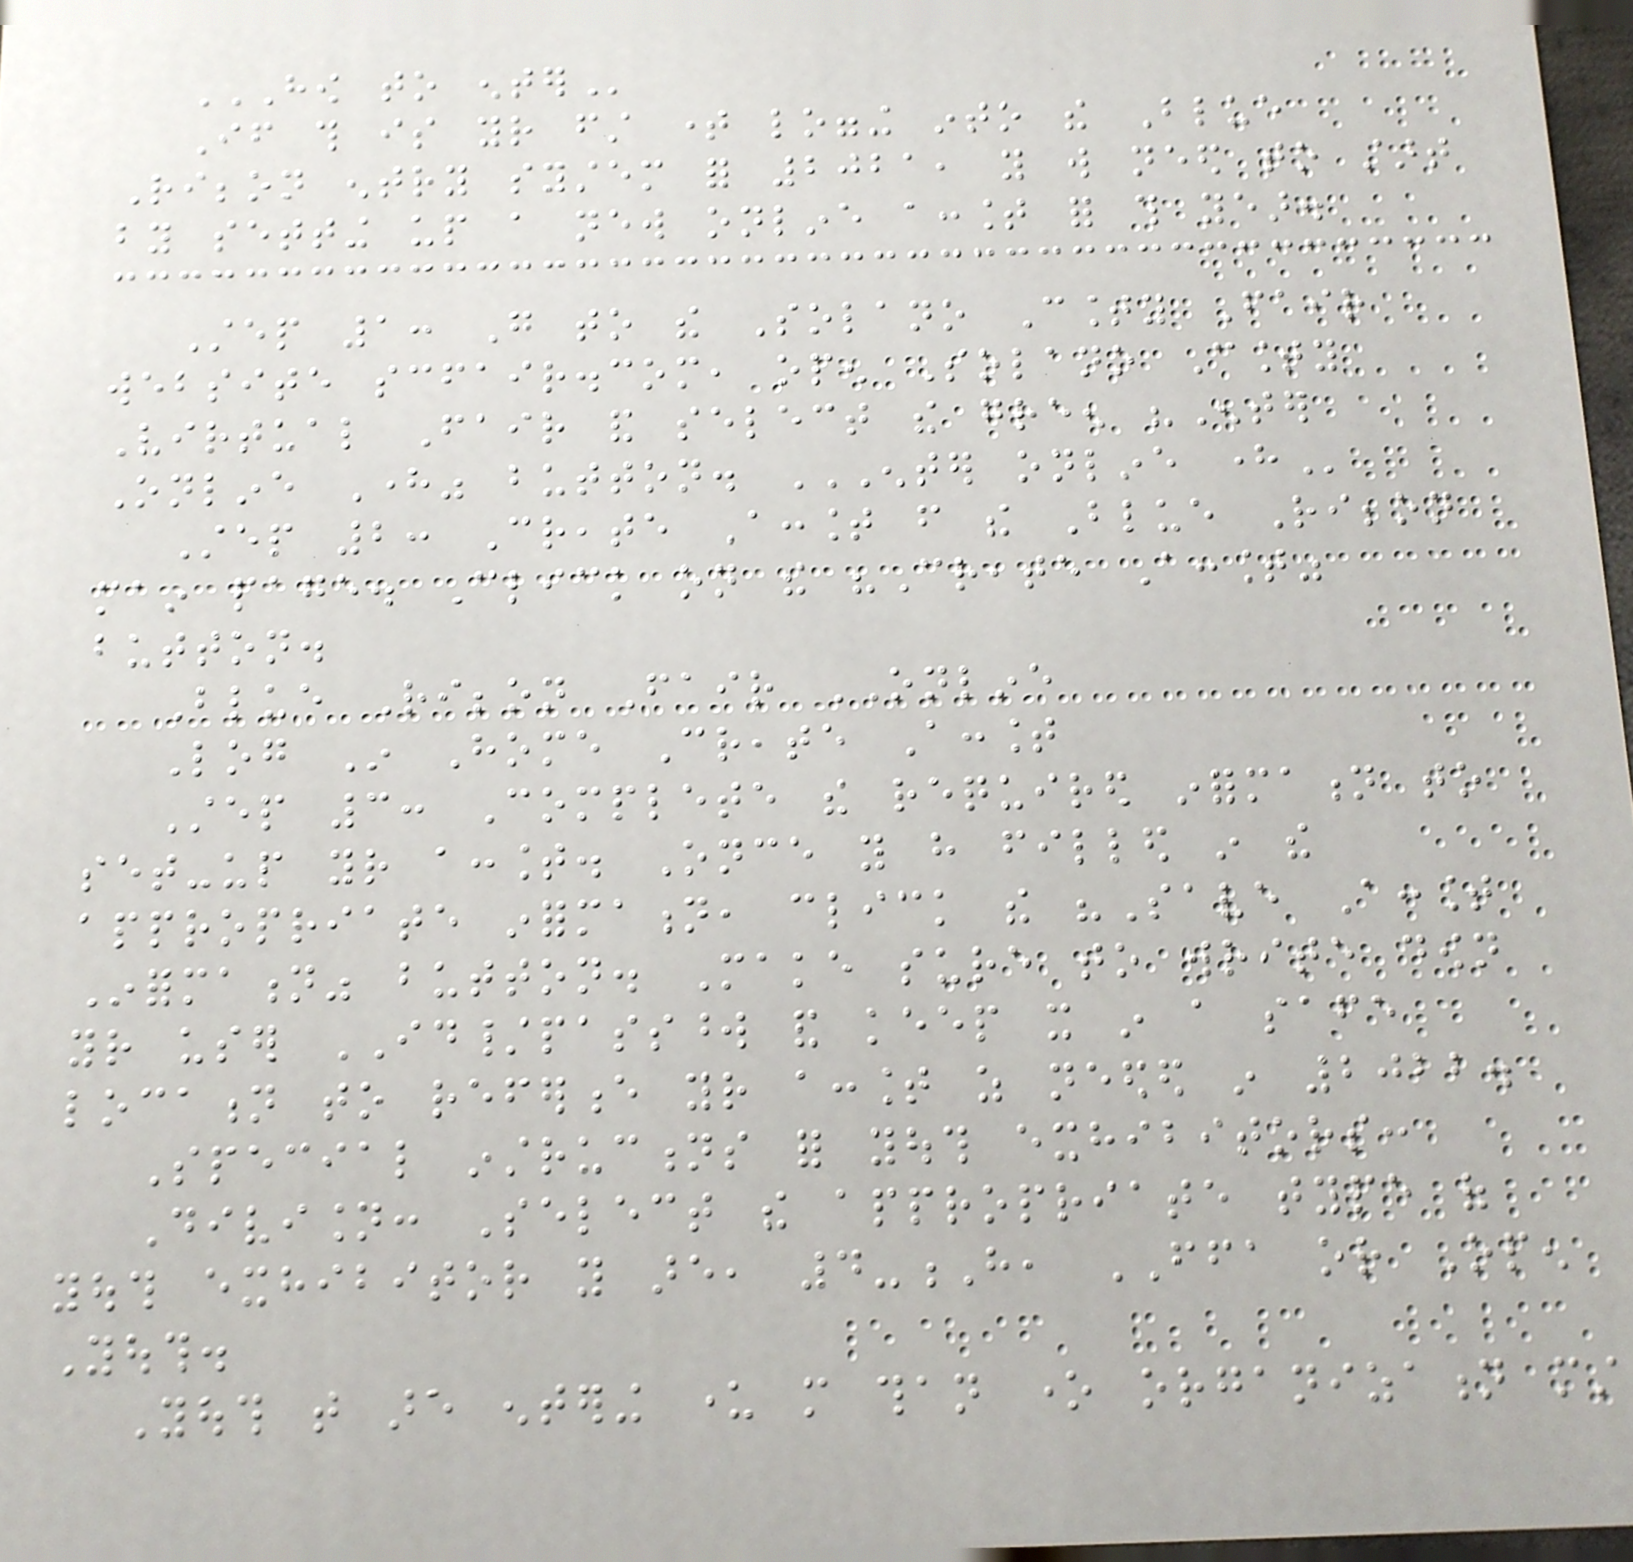HOW TO ENTER
If this is your first time logging into the Blue
Ribbon entry system for 2021, you will need to start
by setting up a new online account for this year.
Step 1: Go to the Solano County Fair
website scfair.com, open Solano County
Virtual Fair and select the green "Enter
Online Here" button. ENTER ONLINE HERE
Step 2: Create Account from the Blue Ribbon
main page. Click on the "Create Account"
button.
Blue Ribbon Fair ONLINE
Log In Home Create Account
Step 3: Complete the required information to
set-up your account. Once you have filled in the
appropriate information, click the "Save Account
Information" button. Make sure to write down
your user ID/password and keep it in a safe
location to reference your account as needed in 2022.
Special instructions for youth exhibitors:
Division: Select the appropriate type of
youth exhibitor you are, 4-H, FFA or Open
Youth.
Youth that are entering under more than one organization must
